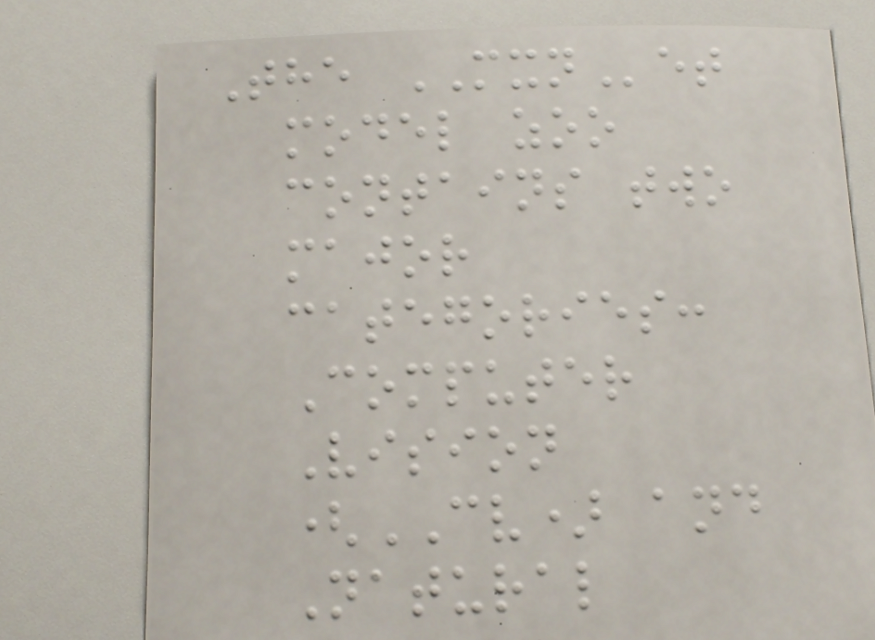The MXNet
model zoo
contains two
major
categories:
Computer
Vision
(CV) and
Natural
